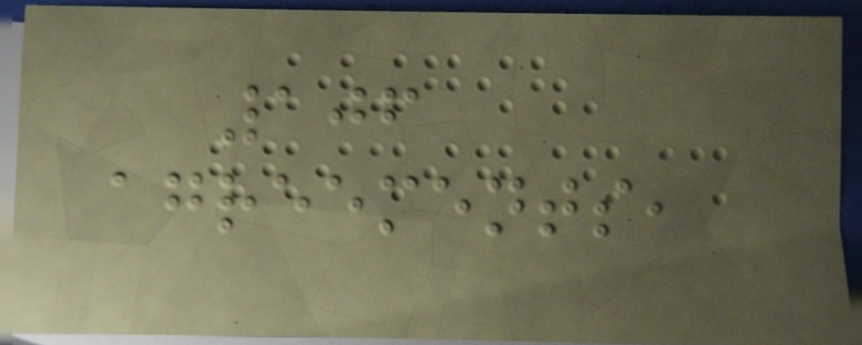106
agreements,
